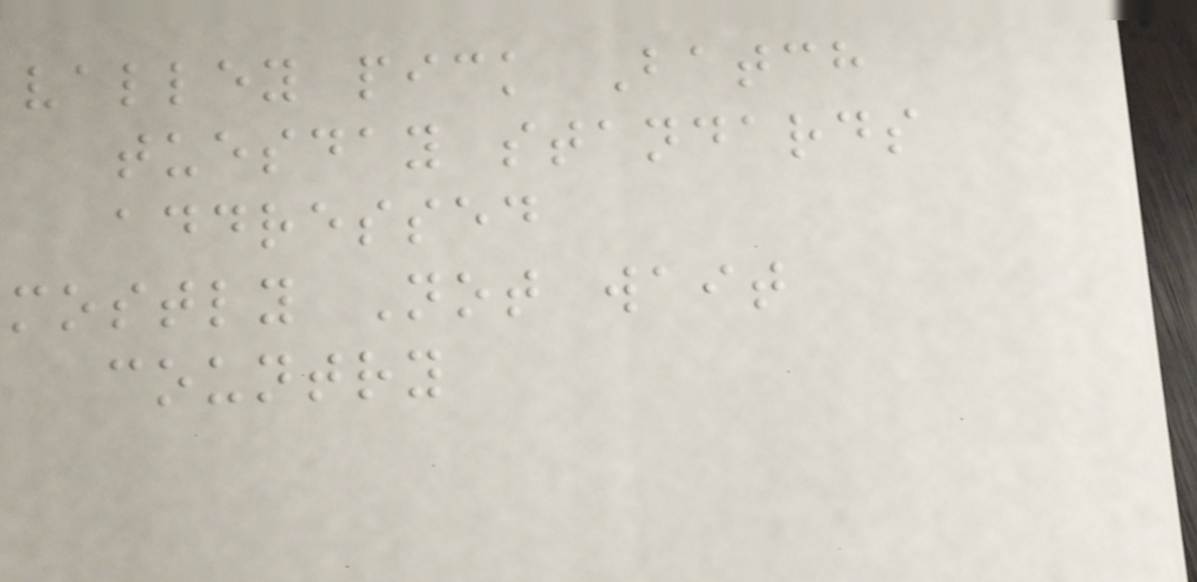valley pick Batch
tuesday standards
addressed
mostly Not wait
country
